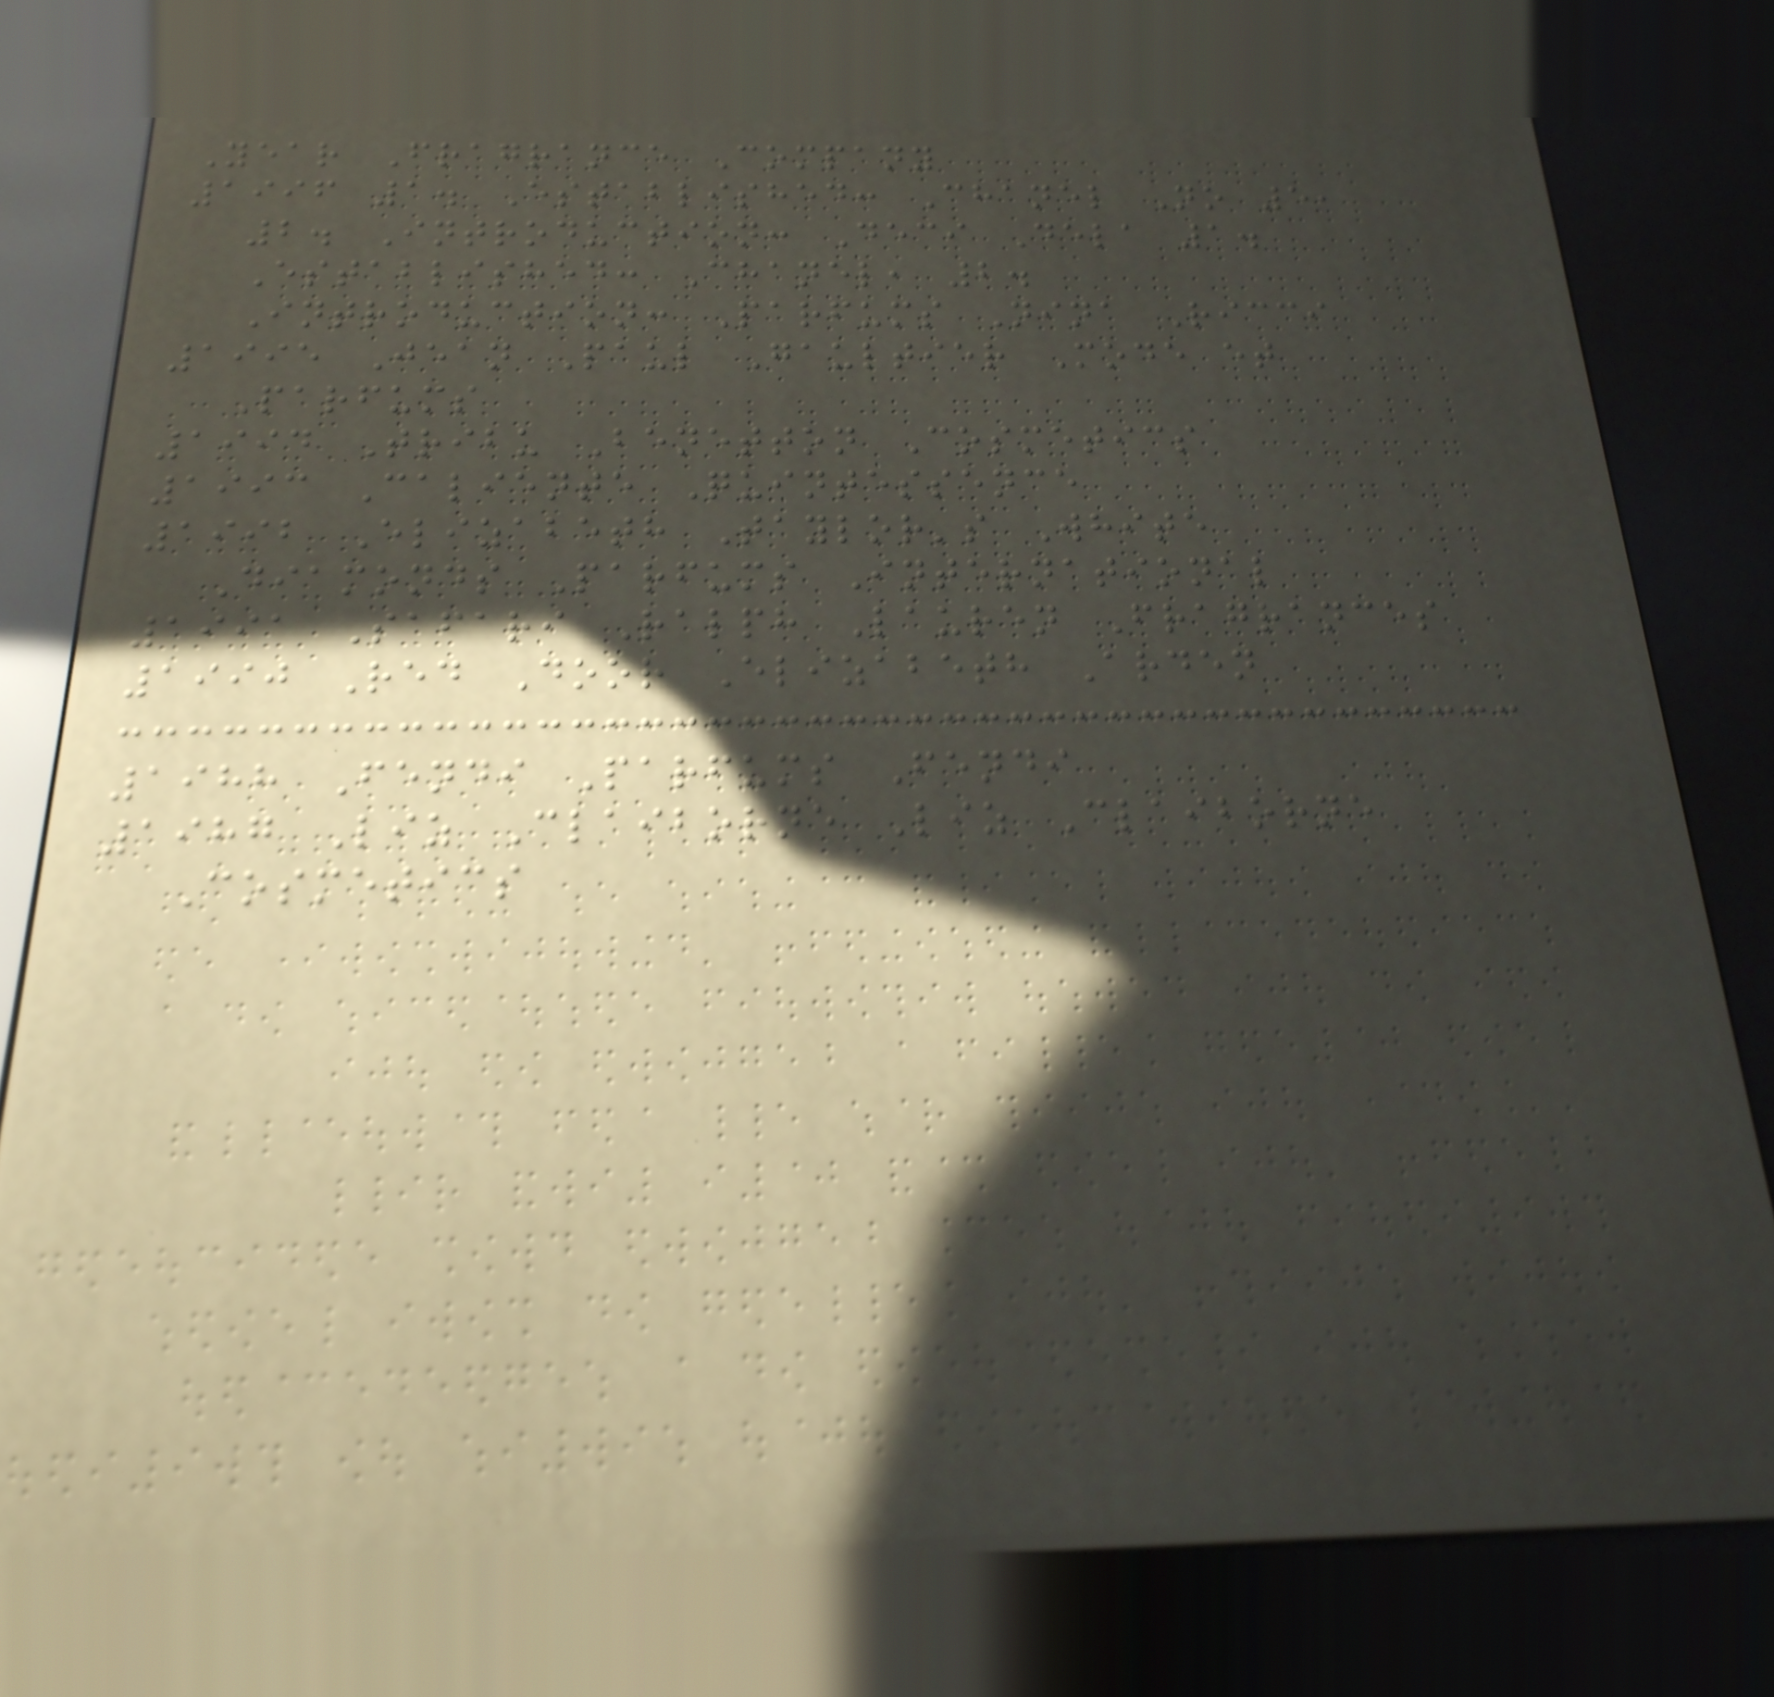Year Fragrance Company
1996 1. Established: Chanel No 5,
2. Introduction: Deci Dela 1.
Established: Chanel, 2.
Introduction: Parfums Nina Ricci
1995 Jean Paul Gaultier Mode et
Parfums
1994 Tribu Benetton Cosmetics
1993 Caliente Quintessence
1992 Elizabeth Taylor's White
Diamonds Parfums International
1991 Safari Ralph Lauren Fragrances
1990 Red Door Elizabeth Arden
1988 Fendi Parfums Fendi
1987 Liz Claiborne Liz Claiborne
Cosmetics
